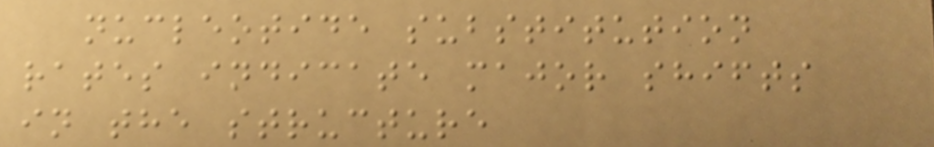nucleotide substitution
rates indicate major shifts
in the structure
